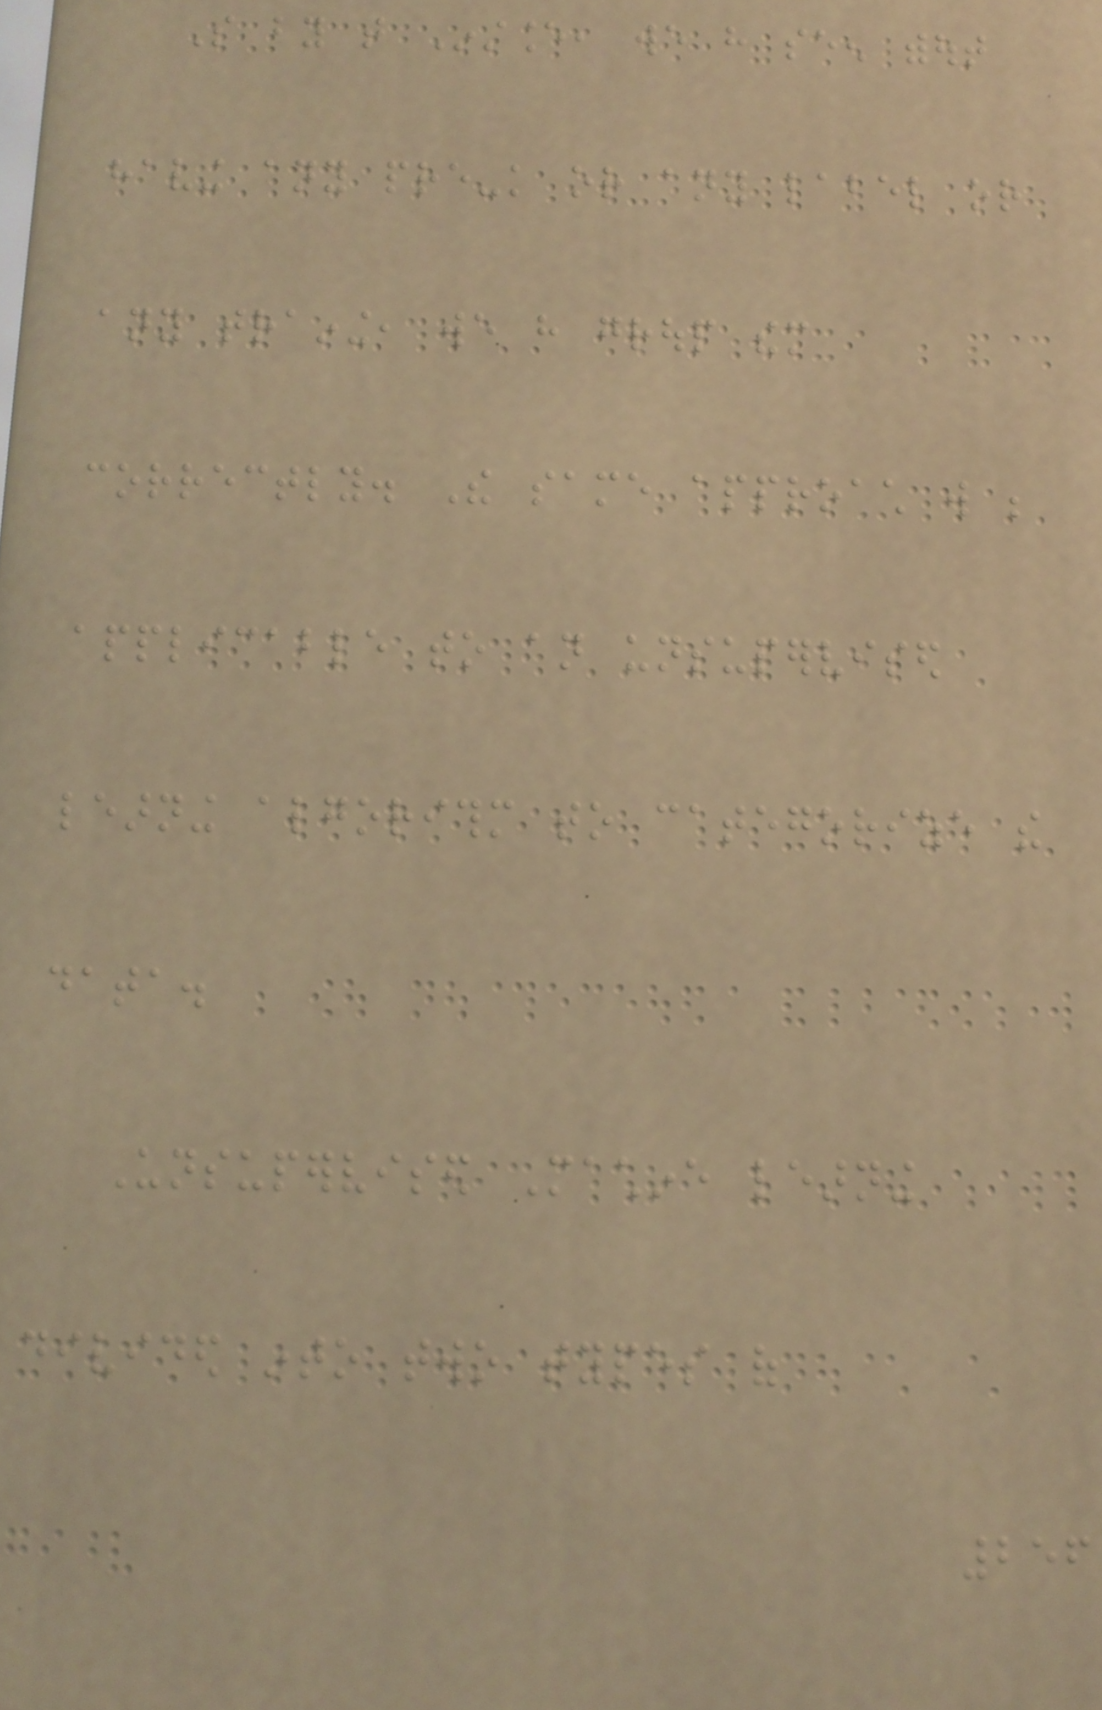So by that Instance, we have seen without
having any pre-knowledge or any label or
any training, we have group them
correctly. The same approach will be
applicable to an unsupervised
learning algorithm to categorize the
data.
Unsupervised Machine learning
divided into two types of
256
